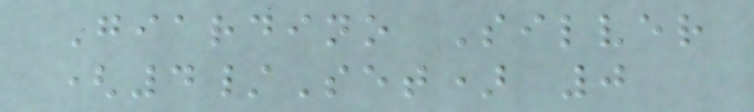Giardino Silver
(4/Set) 0
